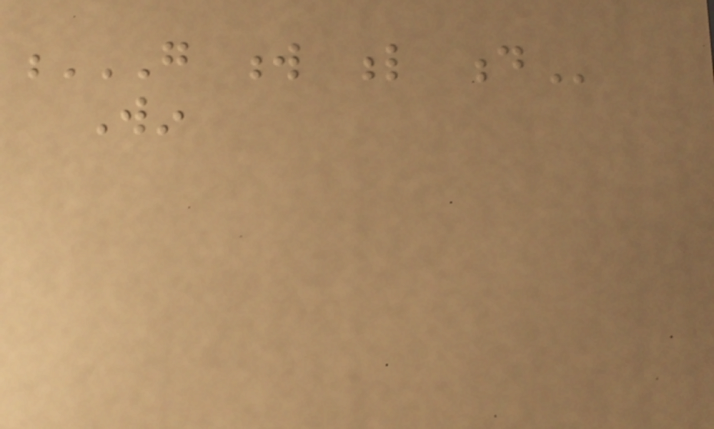G W L D
Win
